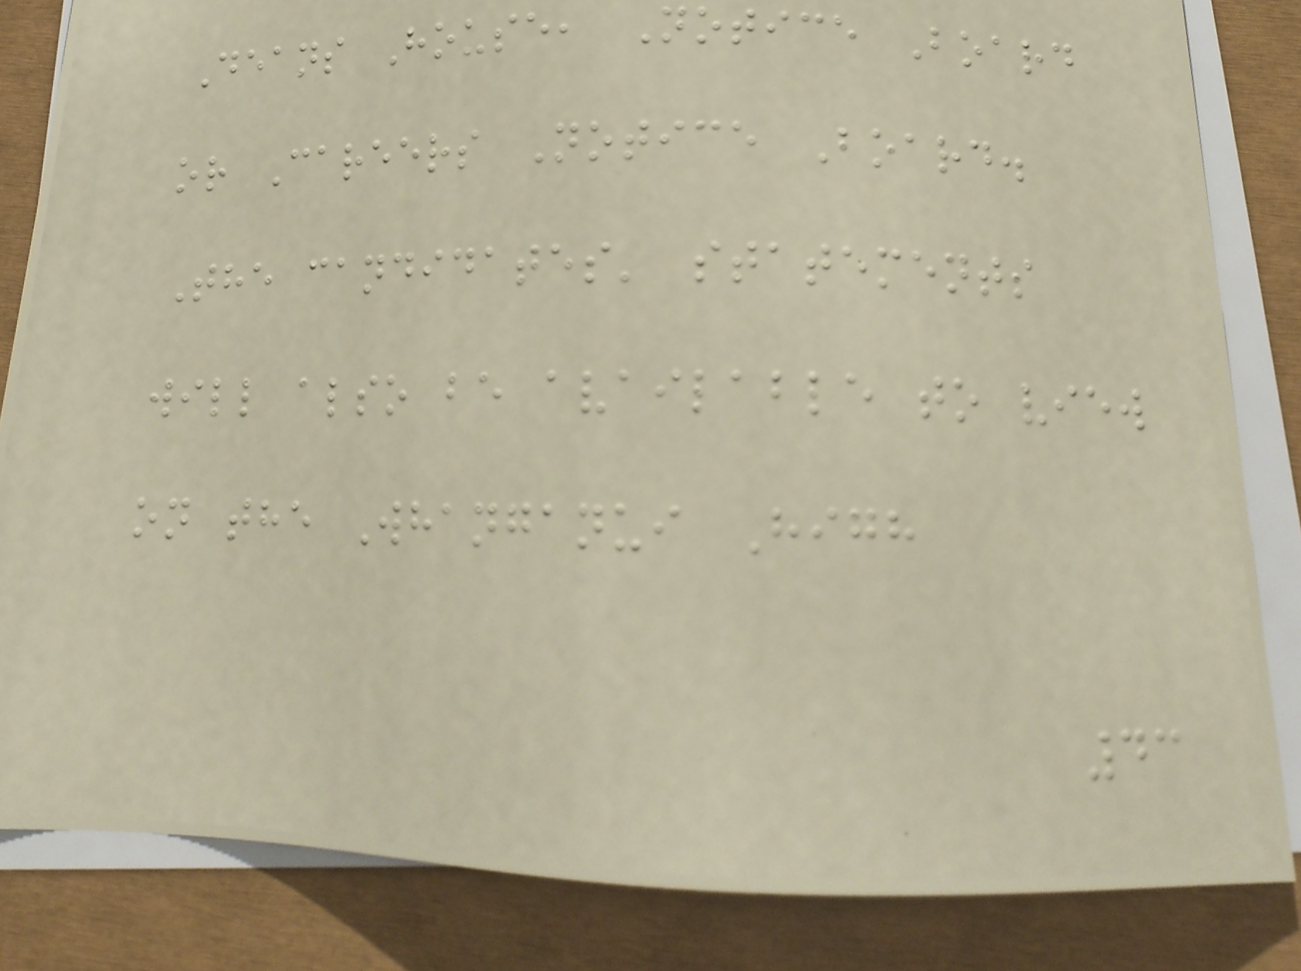Deans House, Notice Board
or Careers Notice Board.
The candidates' statements
will also be available to view
on the Whanganui High
43
